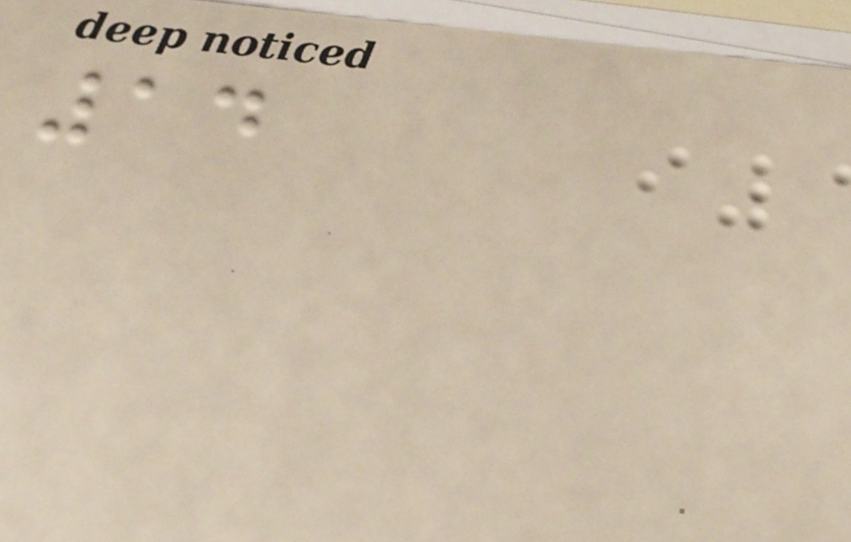14
